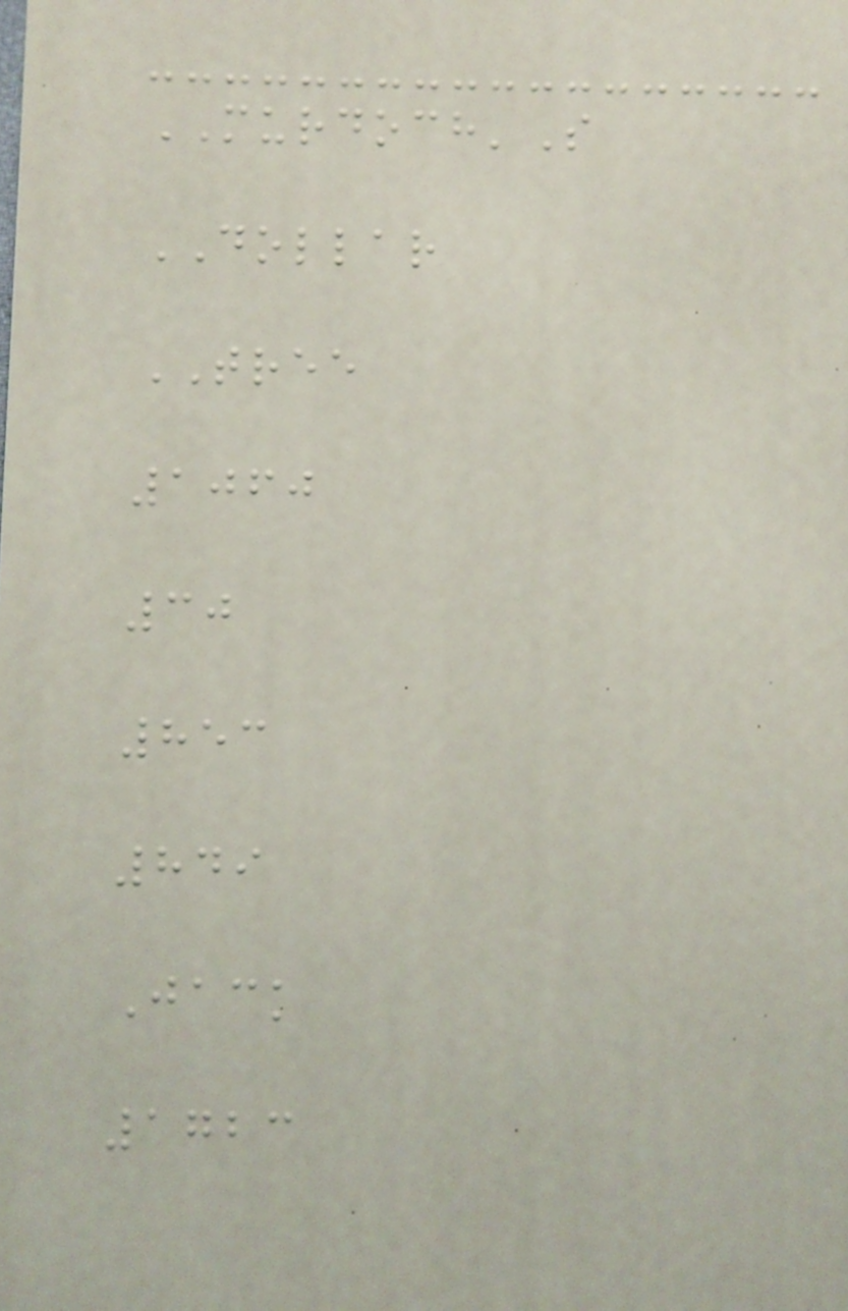MURDOCH'S
DOLLAR
TREE
1060
30
853
849
Jack
1723
